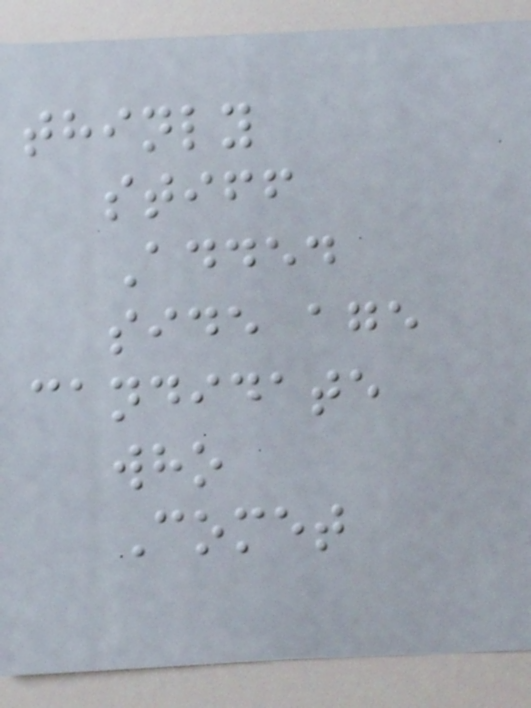thinly
stiff
Added
side age
candidate
who
Comet
